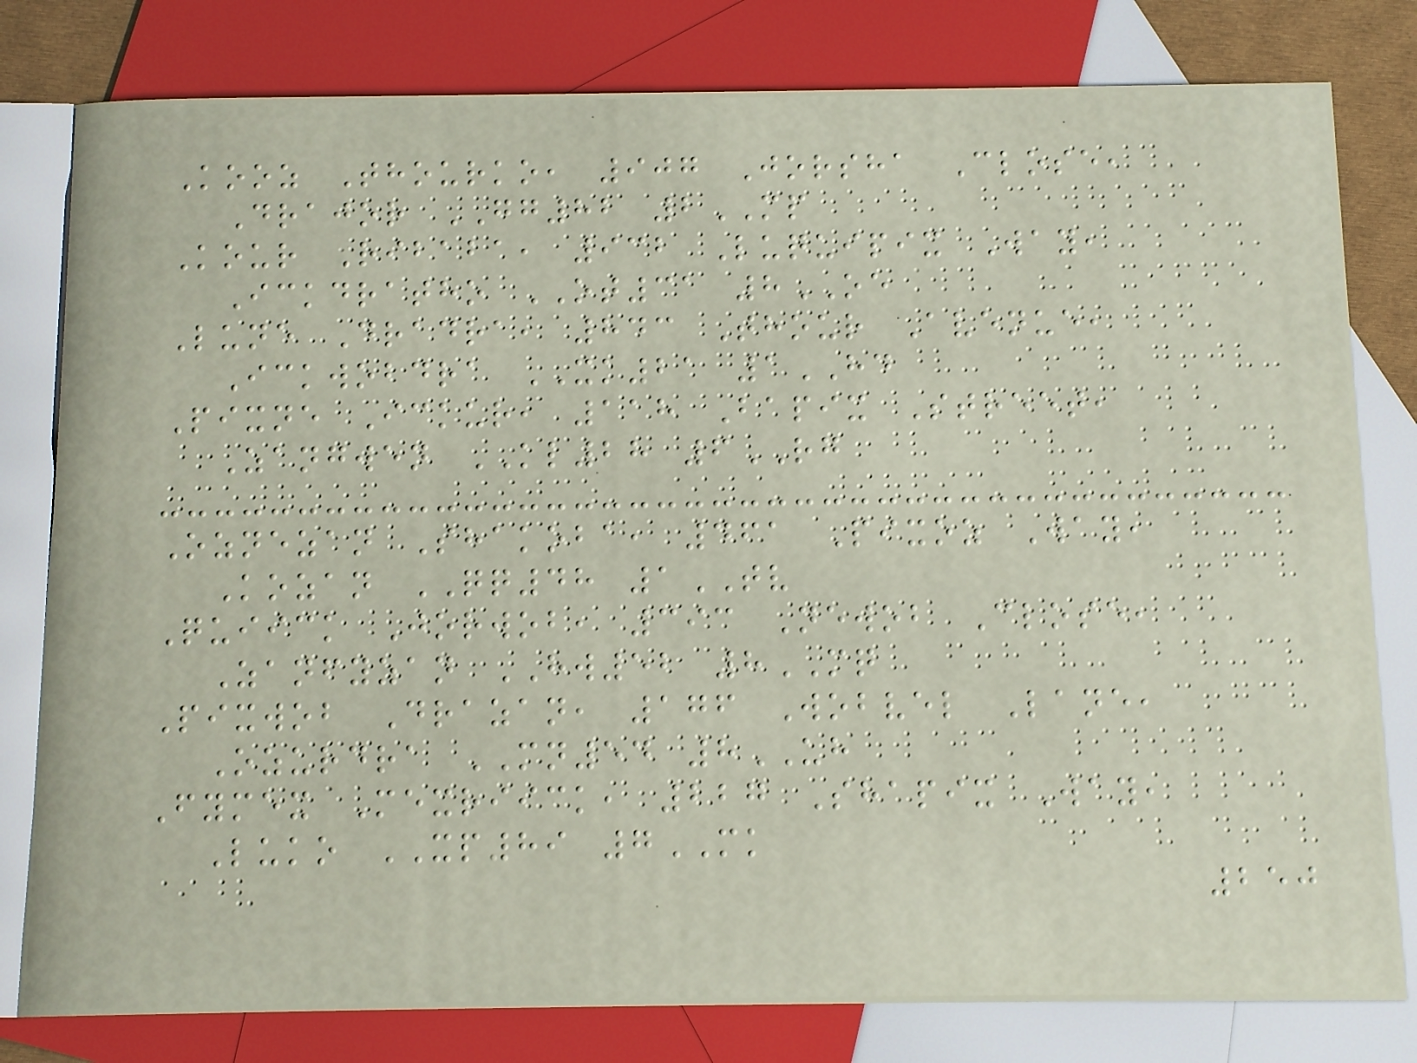Kooz Thourko, 907 Jorsha Close,
Drajor GG82 2MP
Kour Ribaba, 932 Luquipix Way,
Ickdratho OT31 8OE
Lune Dradra, 843 Thour Avenue,
Ickwobdra XK21 1HD
Pixne Ickur, 118 Bapix Street,
Zangwen KL28 6RG
Oznezan Shakoba, 461 Pixoz Way,
Kozan QQ48 1TV
Quiick Jorwob, 393 Newob Close,
Zanfyzan HW52 8MQ
Pixwob Drazan, 176 Wobvel Lane,
Ozurdra MN54 8UH
Fymex Mexriick, 227 Shapix Way,
Luko XP89 7MK
250
